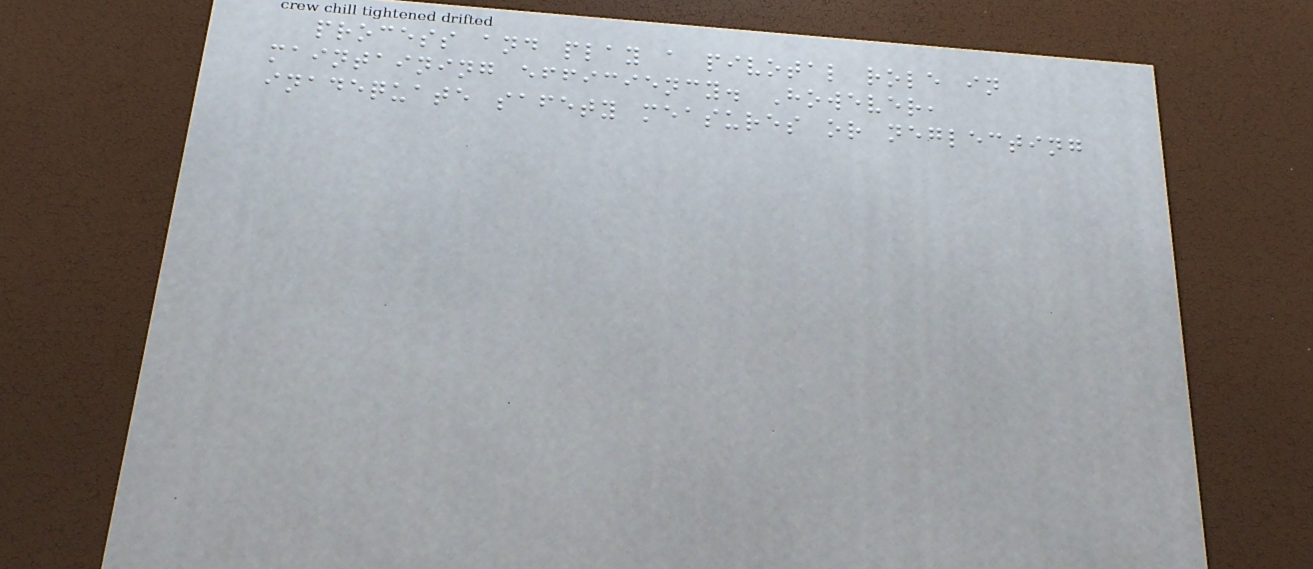process and play a pivotal role in
maintaining efficiency. However,
inadequate safety measures or neglecting
